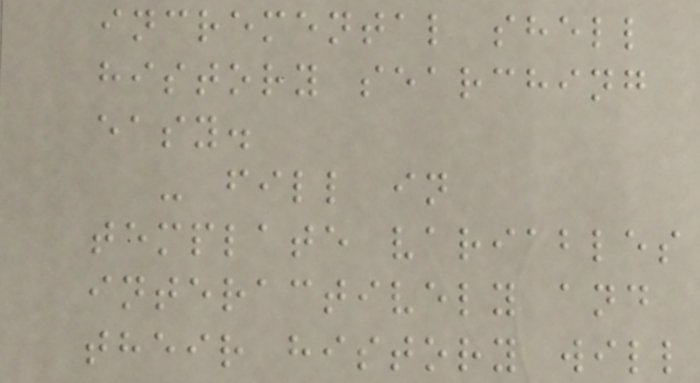incremental shell
history searching
easy.
- fill in
template variables
interactively and
their history will
